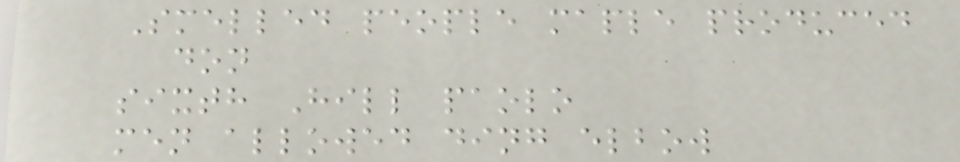Smelled people maple produced
don
sixth Hill paolo
men allowed ding elbow
